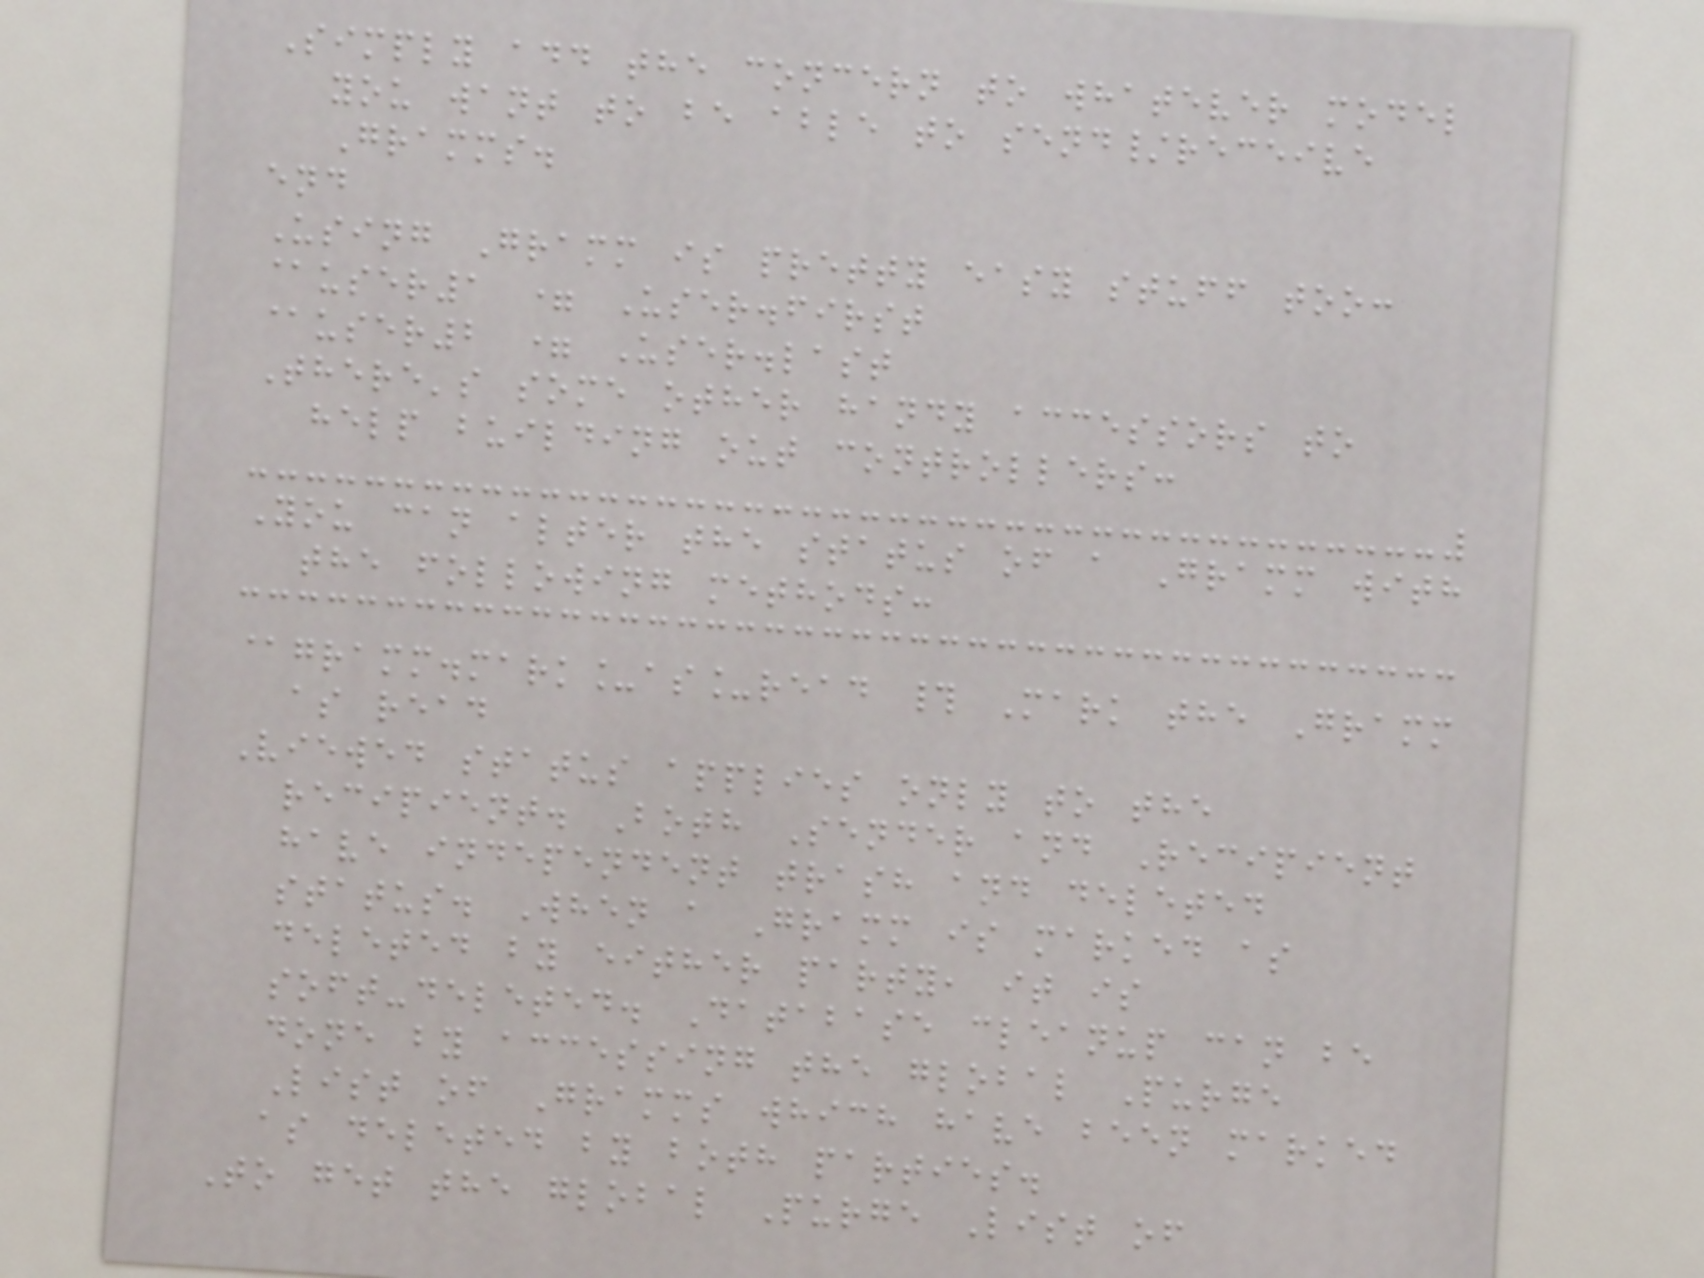Simply add the concern to whatever model
you want to be able to send/receive
Gramms.
end
Using Gramm is pretty easy stuff too:
@user1 = User.first
@user2 = User.last
There's some other handy accessors to
help building out controllers:
You can alter the status of a Gramm with
the following methods:
@gramm.mark_as_read # Mark the Gramm
as read
Viewed status applies only to the
recipient. Both Sender and Recipient
have independent trash and deleted
status. When a Gramm is marked as
deleted by either party, it is
soft-deleted. Database cleanup can be
done by accessing the global Purge
List of Gramms which have been marked
as deleted by both parties.
To get the global Purge List of
